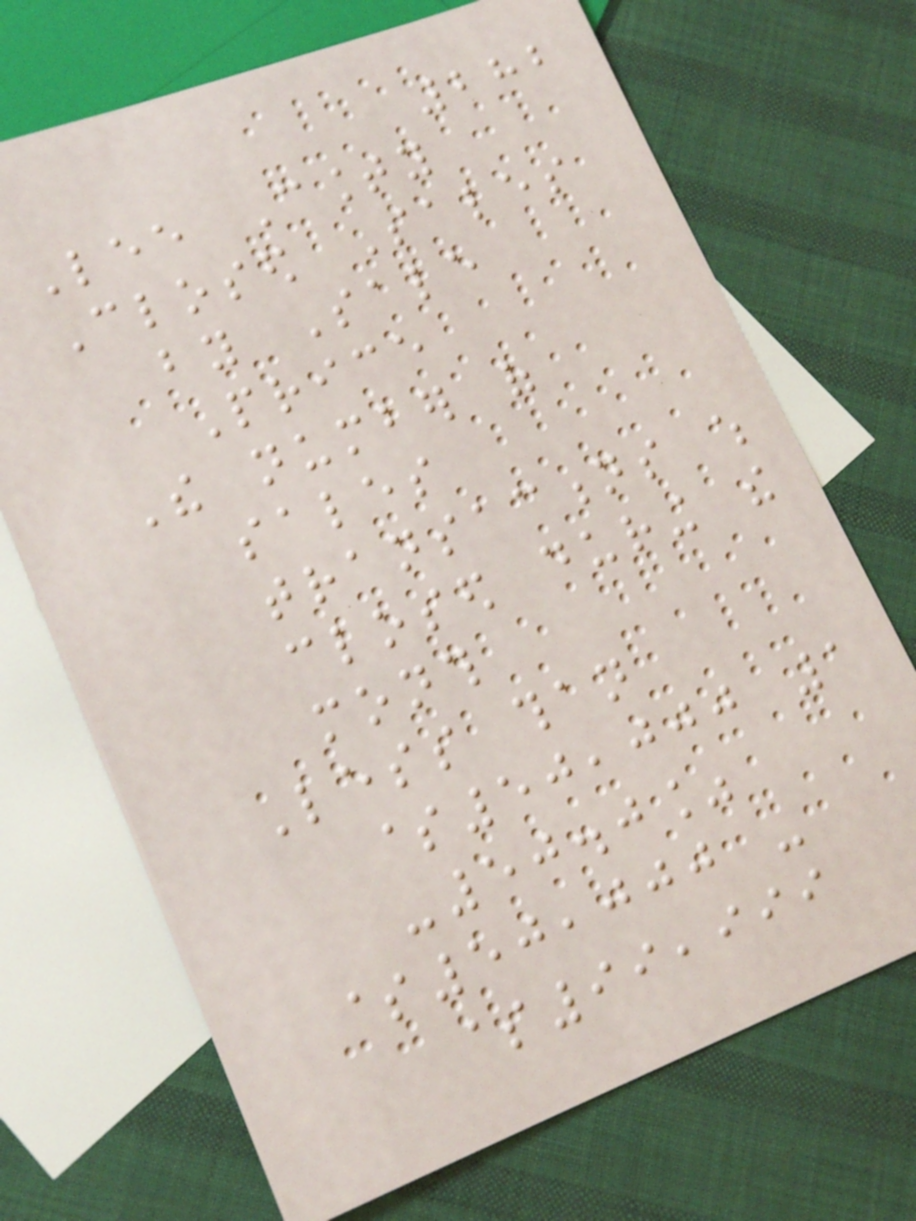282
Lee County
Closed Sales
by Sale
Price
The number of
sales
transactions which
closed during the
month
Less than
$50,000 1
-50.0%
$50,000 -
$99,999
